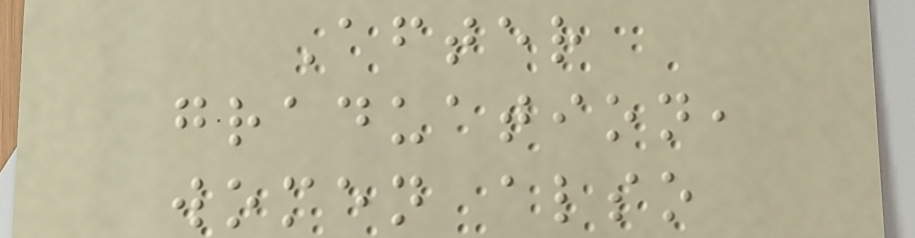After
graduation,
women also
